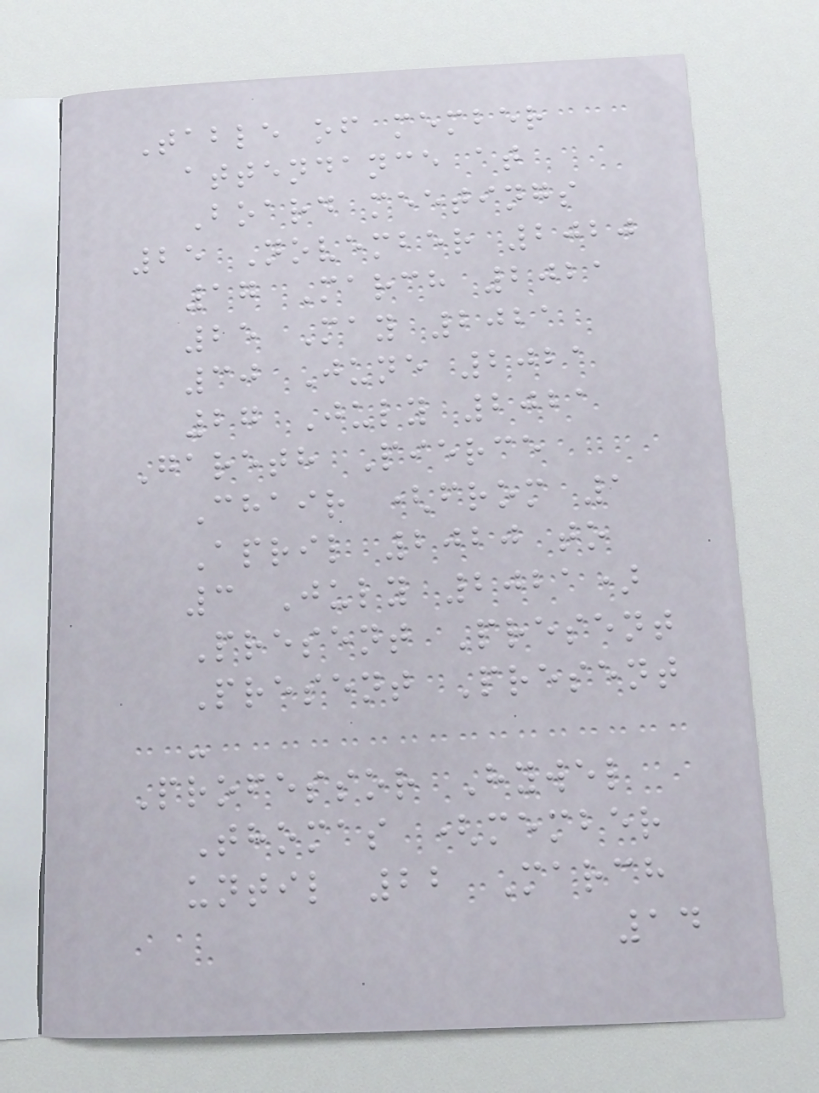Table of member
attendance at
Board meetings
25 November 2020
17 March 2021
25 May 2021
30 June 2021
27 July 2021
Gareth Pierce
Chair (from 1
April 2020 to
3 July 2021)
Present Present
Present Present
-
Professor Hywel
Thomas (member
until 22 March
14
